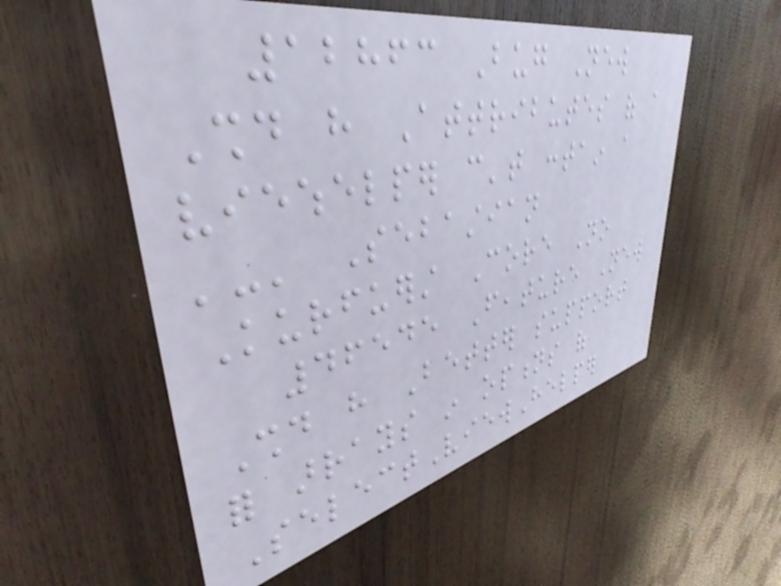12863 Bug New
Should have Attributes of a
viewhelper can't contain a
'-' Sebastian
Kurfuerst Core No
46545 Feature New
Should have Better support
for arrays in options of
SelectViewHelper
